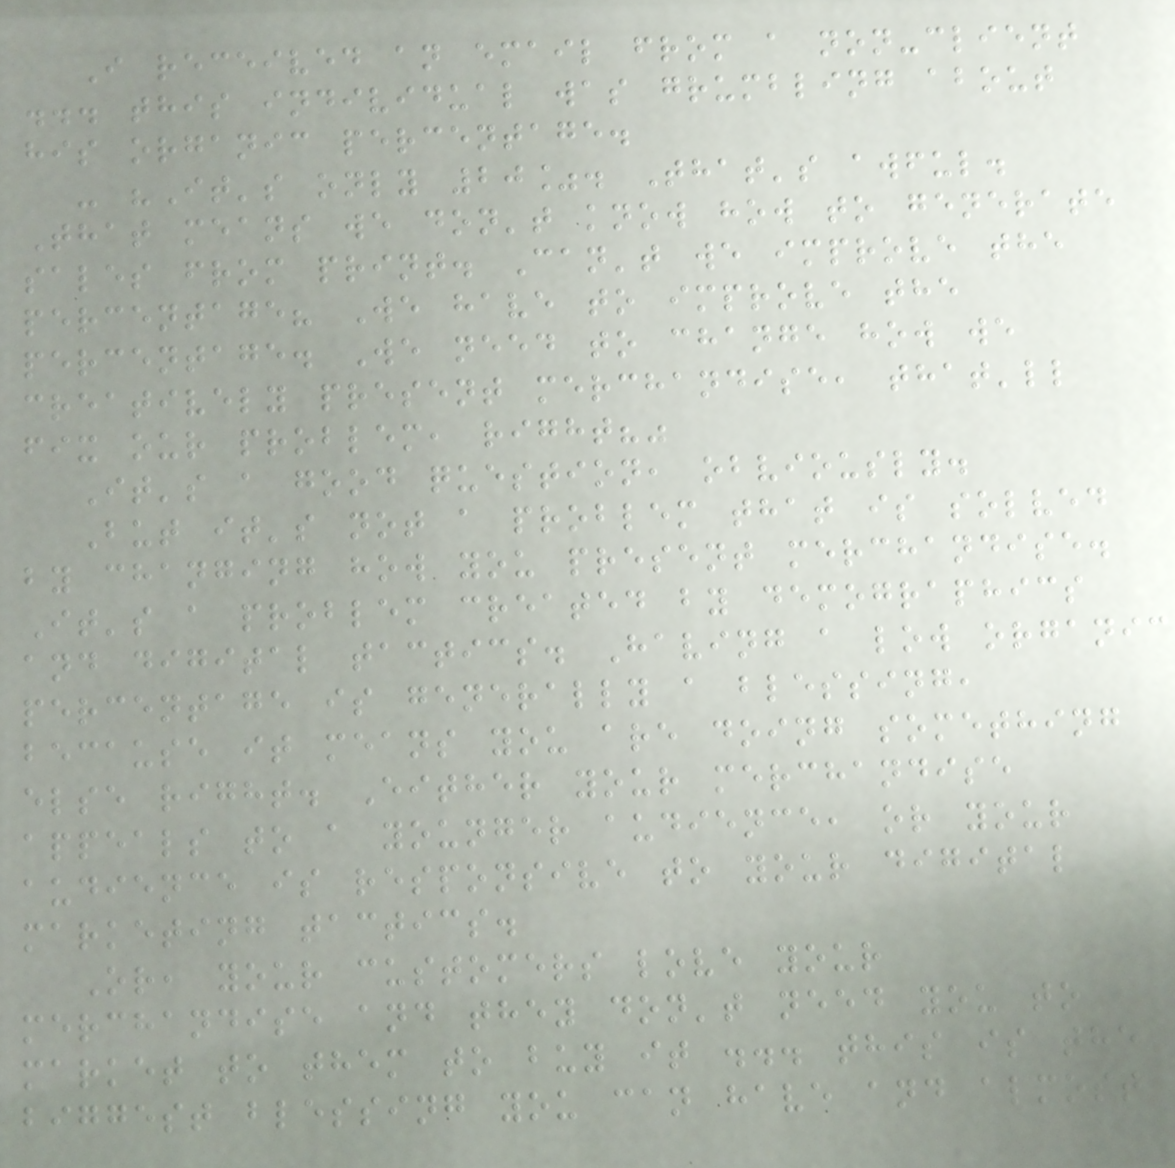I received an email from a non-client
... this individual was grumbling about
his organic percentage.
- "It's only 20%. That's awful.
That means we don't know how to generate
sales from print. Can't we improve the
percentage? We have to improve the
percentage. We need to change how we
creatively present merchandise, that'll
fix our problem, right?"
It's a good question, obviously.
But it's not a problem that is solved
by changing how you present merchandise.
It's a problem created by demographics
and digital tactics. Having a low organic
percentage is generally a blessing,
because it means you are doing something
else right. Either your merchandise
appeals to a younger audience, or your
audience is responsive to your digital
marketing tactics.
Or, your customers love your
merchandise and they don't need you to
market to them to buy it ... this is the
biggest blessing you can have and almost
